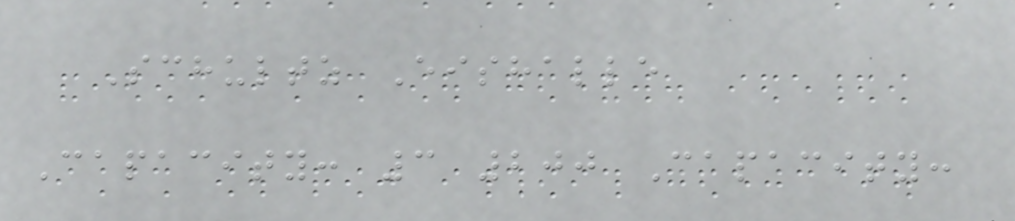Schultz Eishalle
Capacity: 3 200 Capacity:
